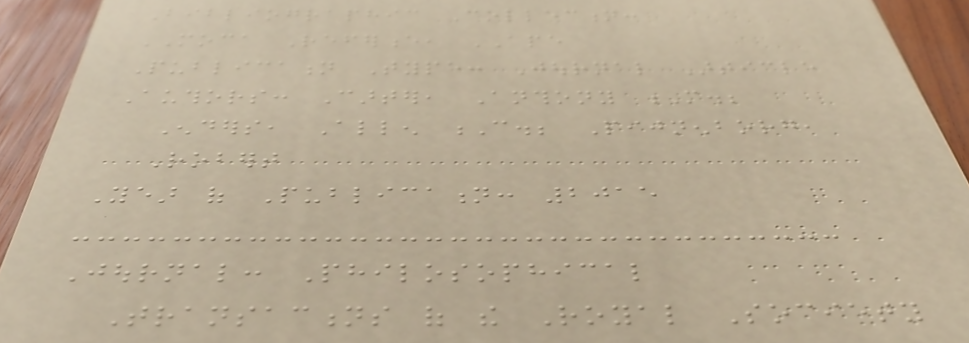Bibliographic Collection:
MOCA Reference, APE
Publication Type: Journal Article
Authors: Carter, Anthony M.;
Enders, Allen C.; Pijnenborg,
Robert
Year of Publication: 2015
Journal: Philosophical
Transactions of the Royal Society
